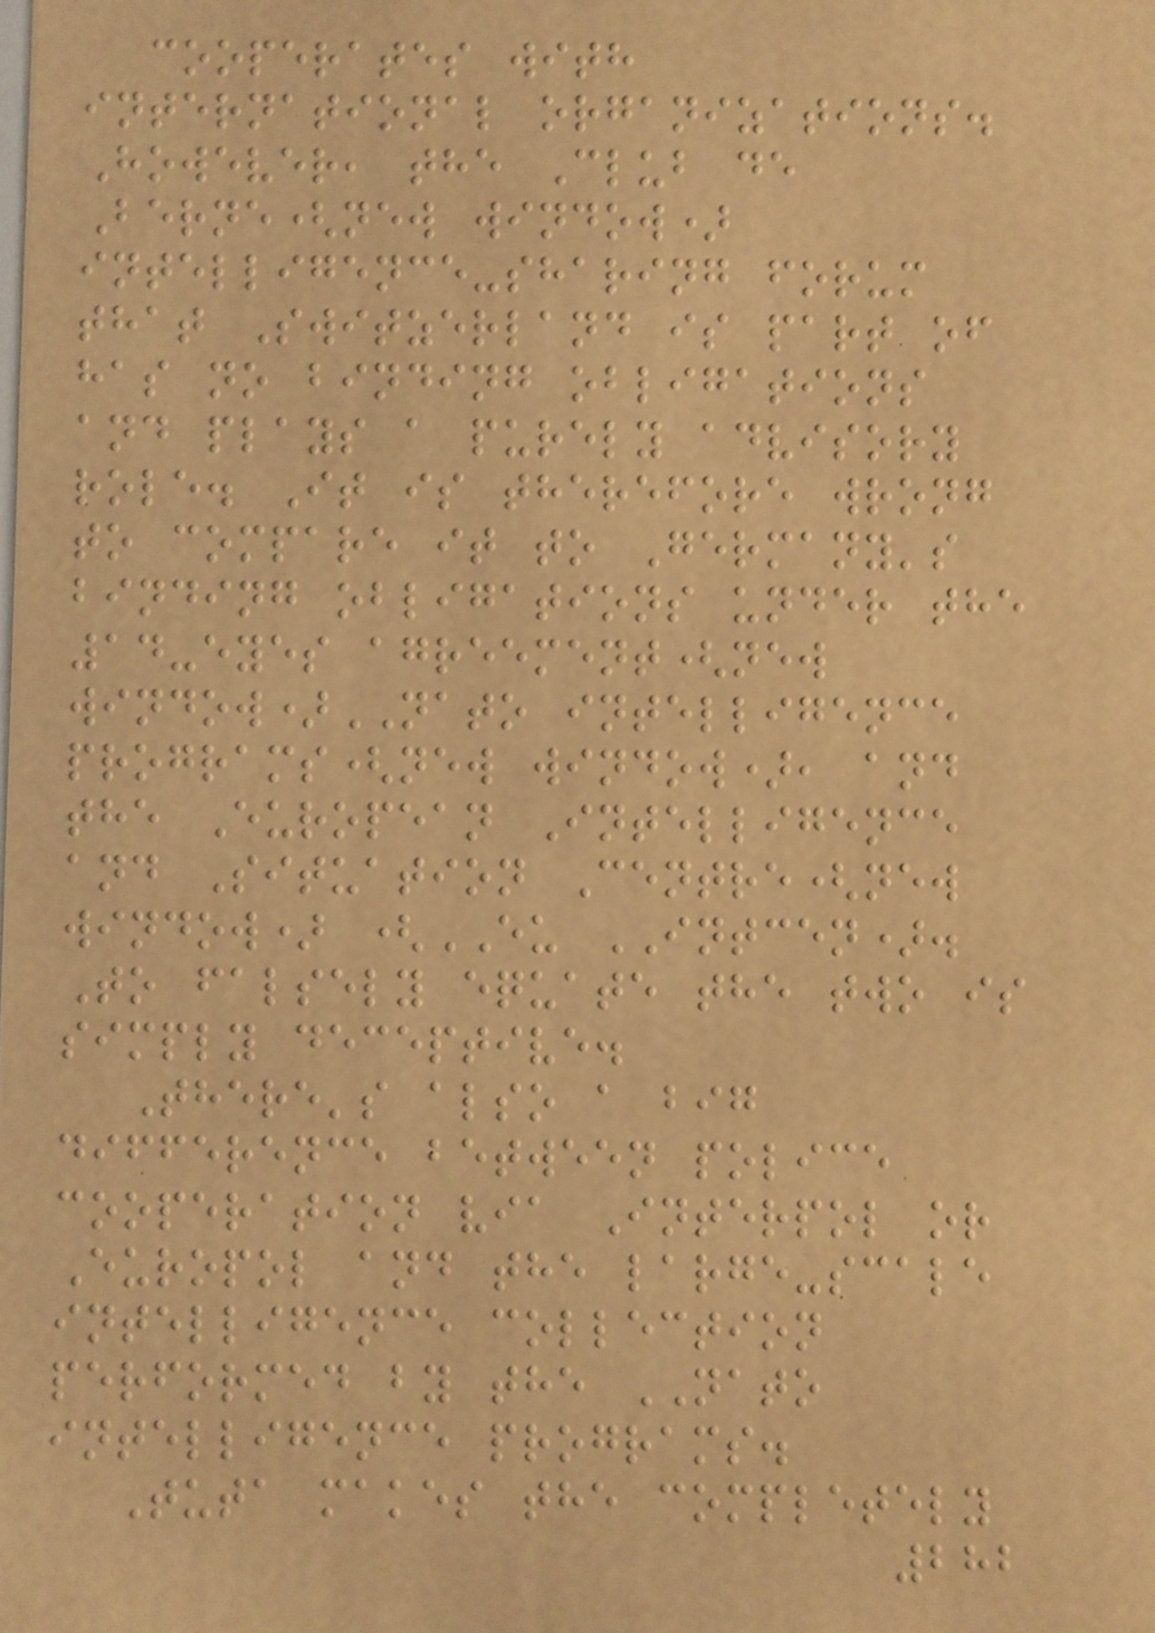cooperates with
international organizations.
However, the Club de
Berne(new window)
intelligence-sharing forum
that Switzerland is part of
has no binding obligations
and plays a purely advisory
role. It is therefore wrong
to compare it to Germany's
binding obligations under the
14-eyes agreement(new
window)NATO intelligence
programs(new window), and
the European Intelligence
and Situation Centre(new
window) (EU INTCEN).
To falsely equate the two is
simply deceptive.
There's also a big
difference between police
cooperation via Interpol or
Europol and the large-scale
intelligence collection
performed by the NATO
intelligence programs.
Tuta makes the completely
282
